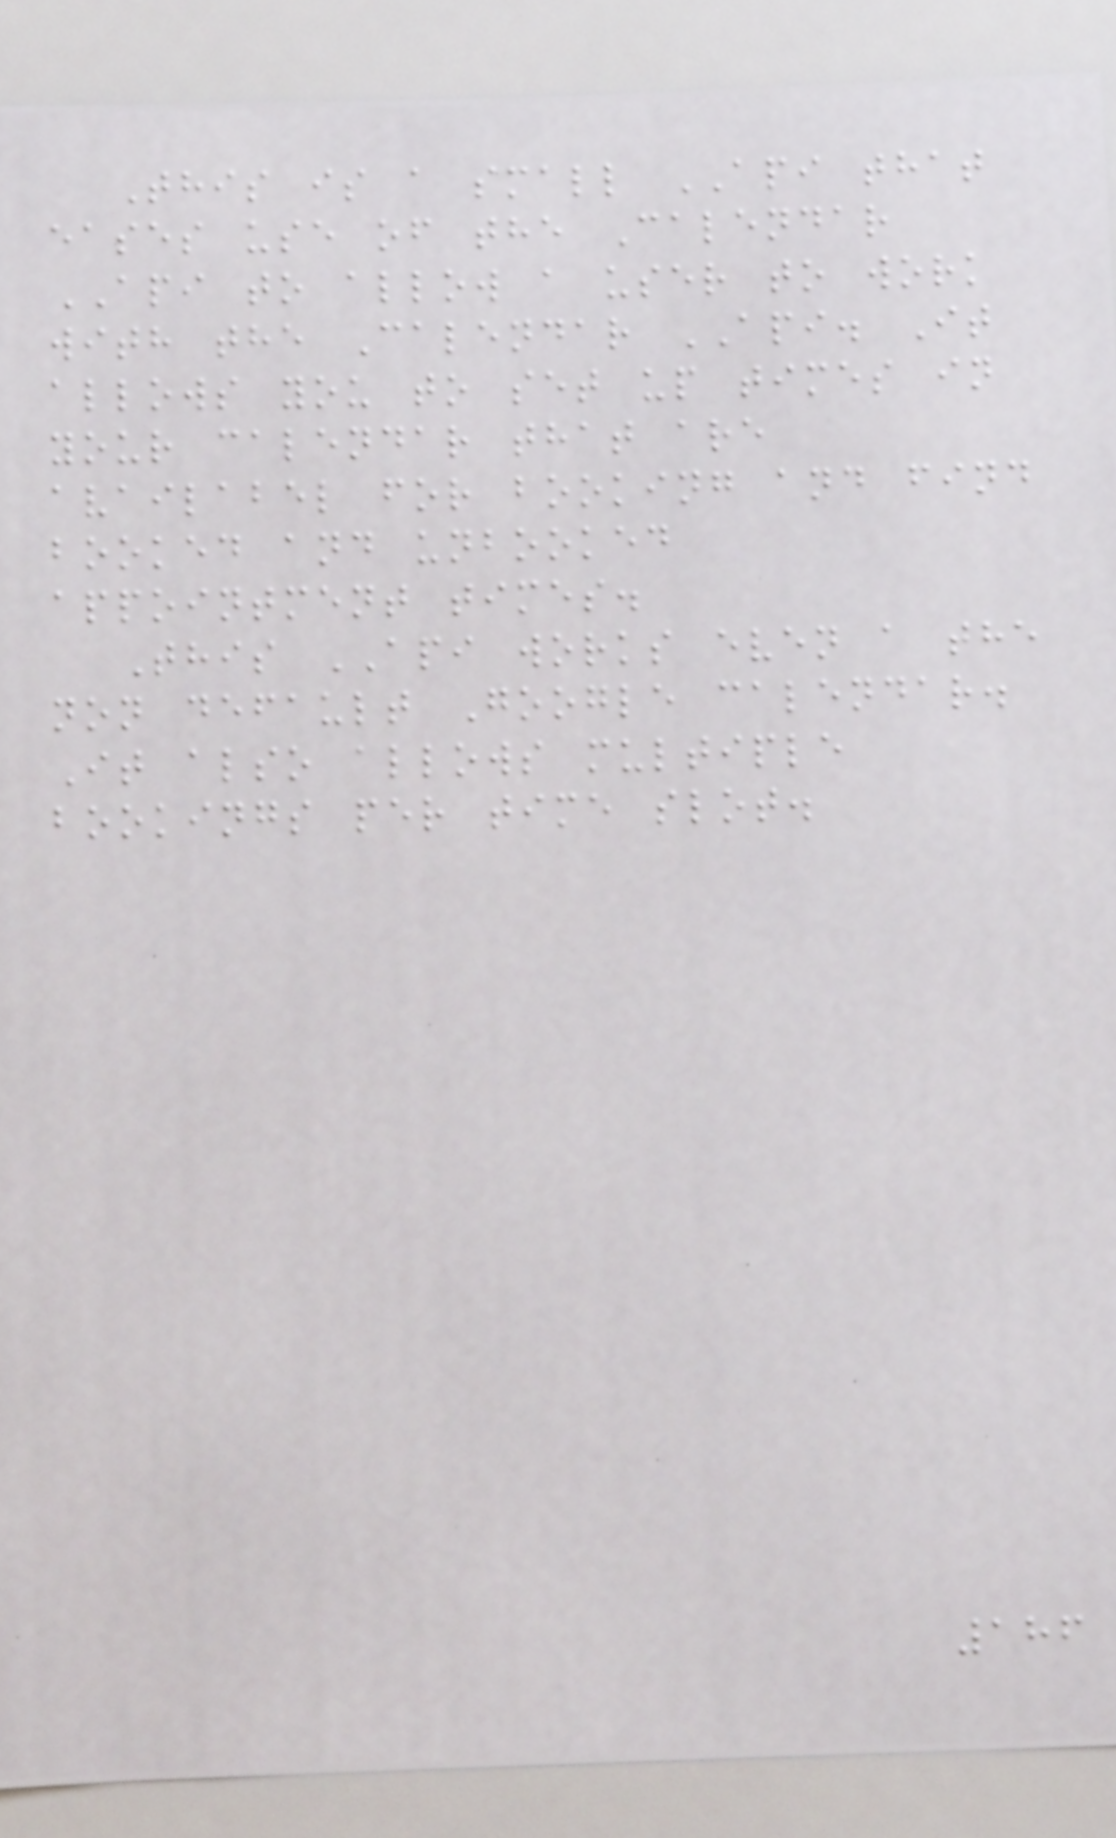This is a small API that
eases use of the Calendar
API to allow a user to work
with the Calendar API. It
allows you to set up times in
your calendar that are
availabel for booking and find
booked and unbooked
appointment times.
This API works even a the
non default Google calendar.
It also allows multiple
bookings per time slot.
186
